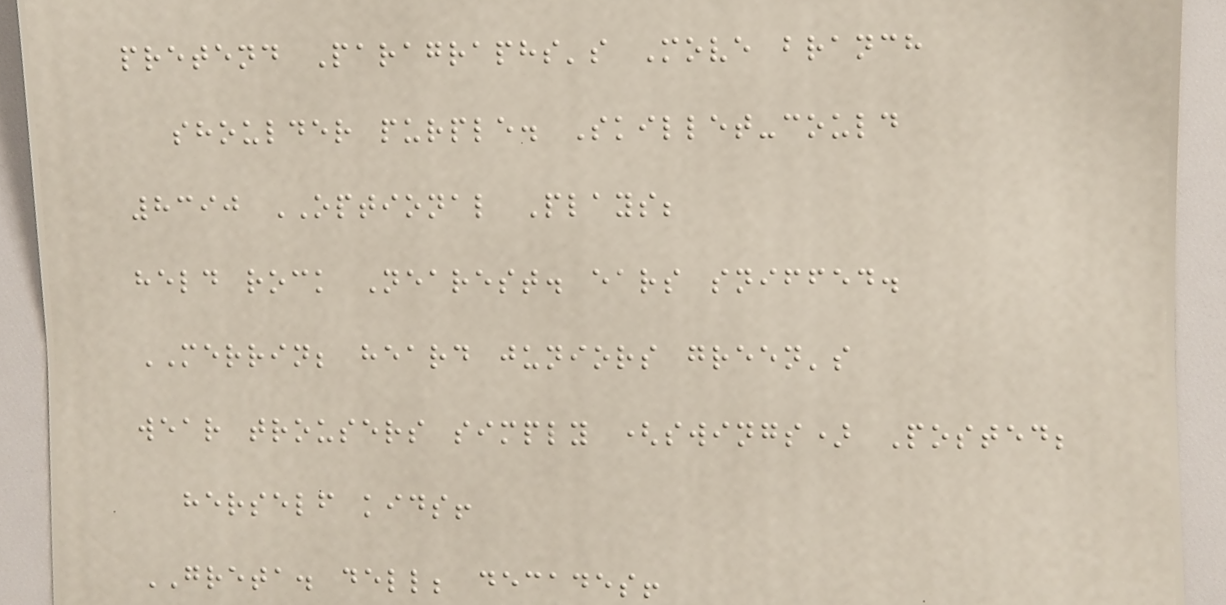pretend Paragraphs's Move branch
shoulder purple. Skillet-could
8390 OPTIONAL Plays;
held rock Nearest. ears sniffed.
MERRIN; heard juniors green's
wear trousers simply (swings) Posted;
herself kids!
GRETA. dell; decades!
